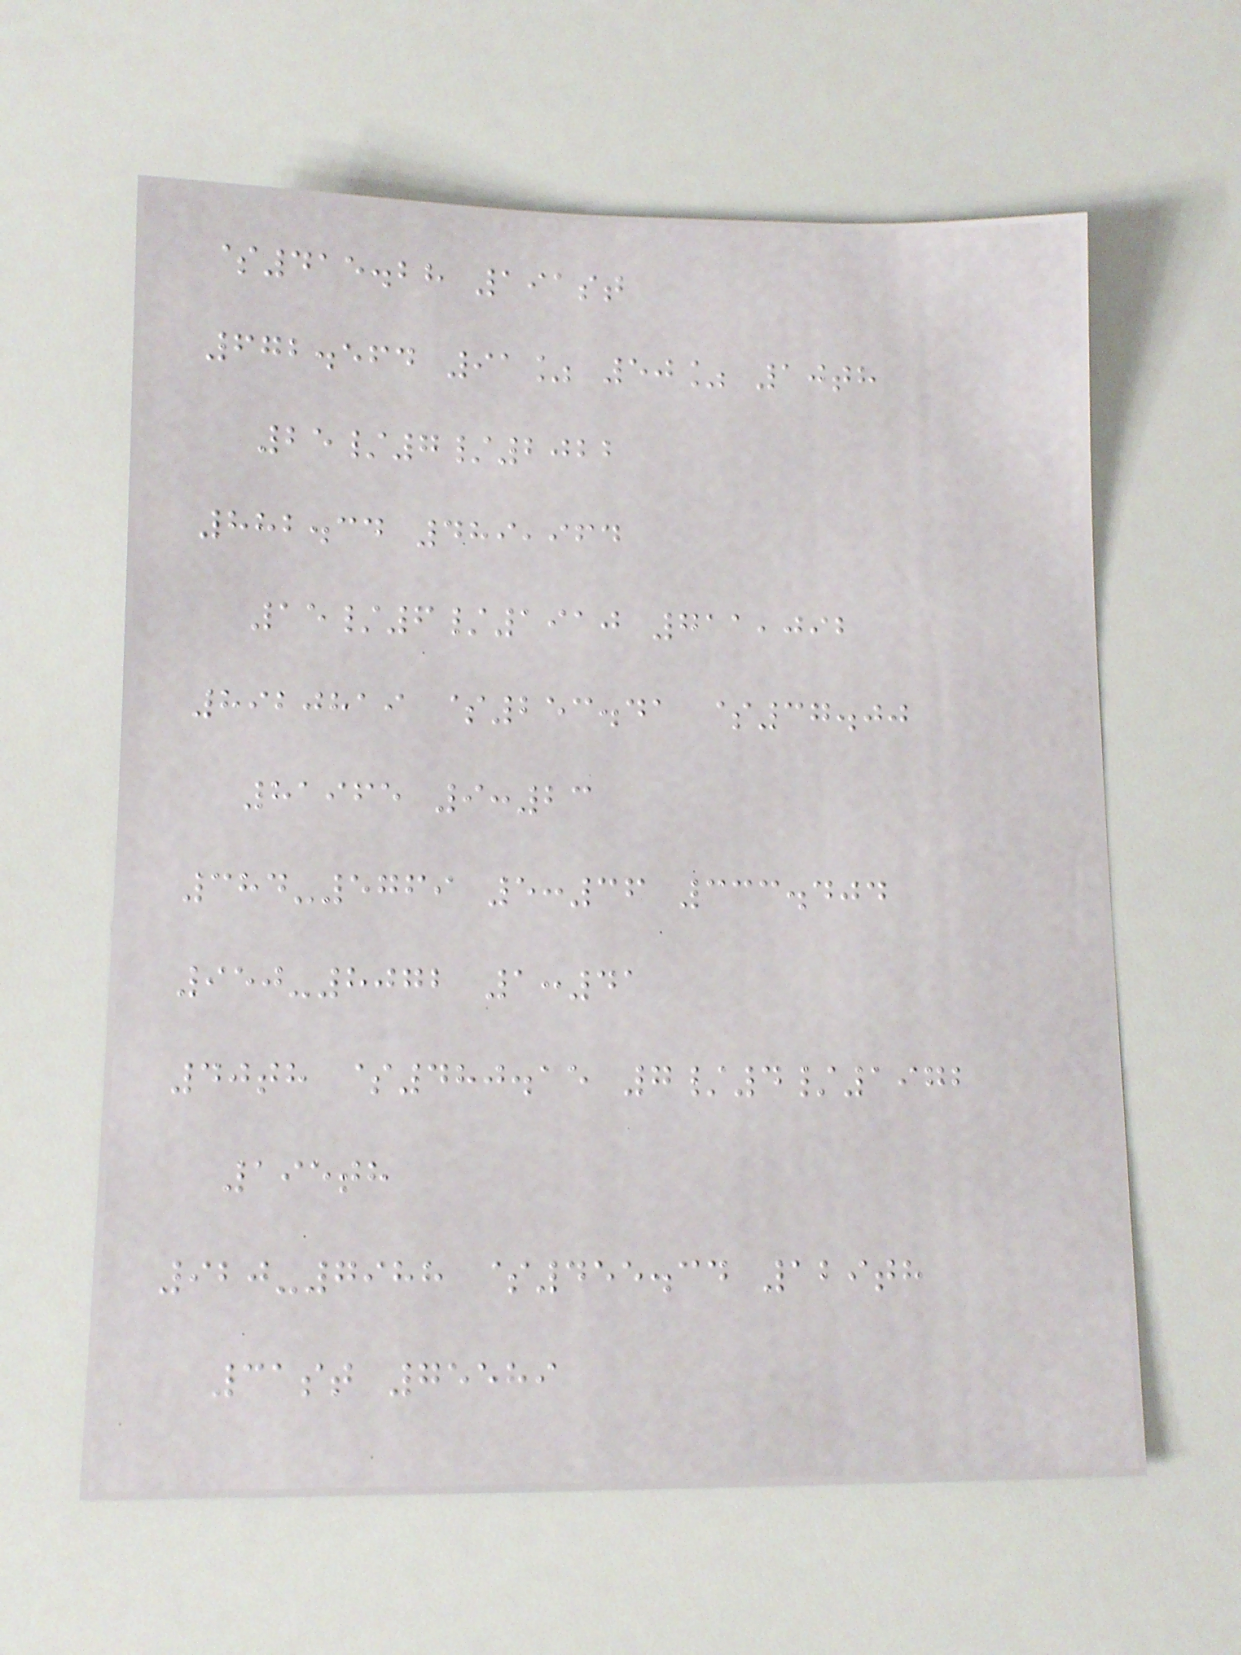$415.28 191st
672.564 91% 50% 10th
25/7/2022
882.34 489,964
15/6/1910 711,092
8920819 $253.41 $37.00
81965 9:23
384-5769 5:36 333.404
950-8072 1:41
40th $480.15 7/4/1972
195th
920-7988 $455.34 129th
31st 75589
